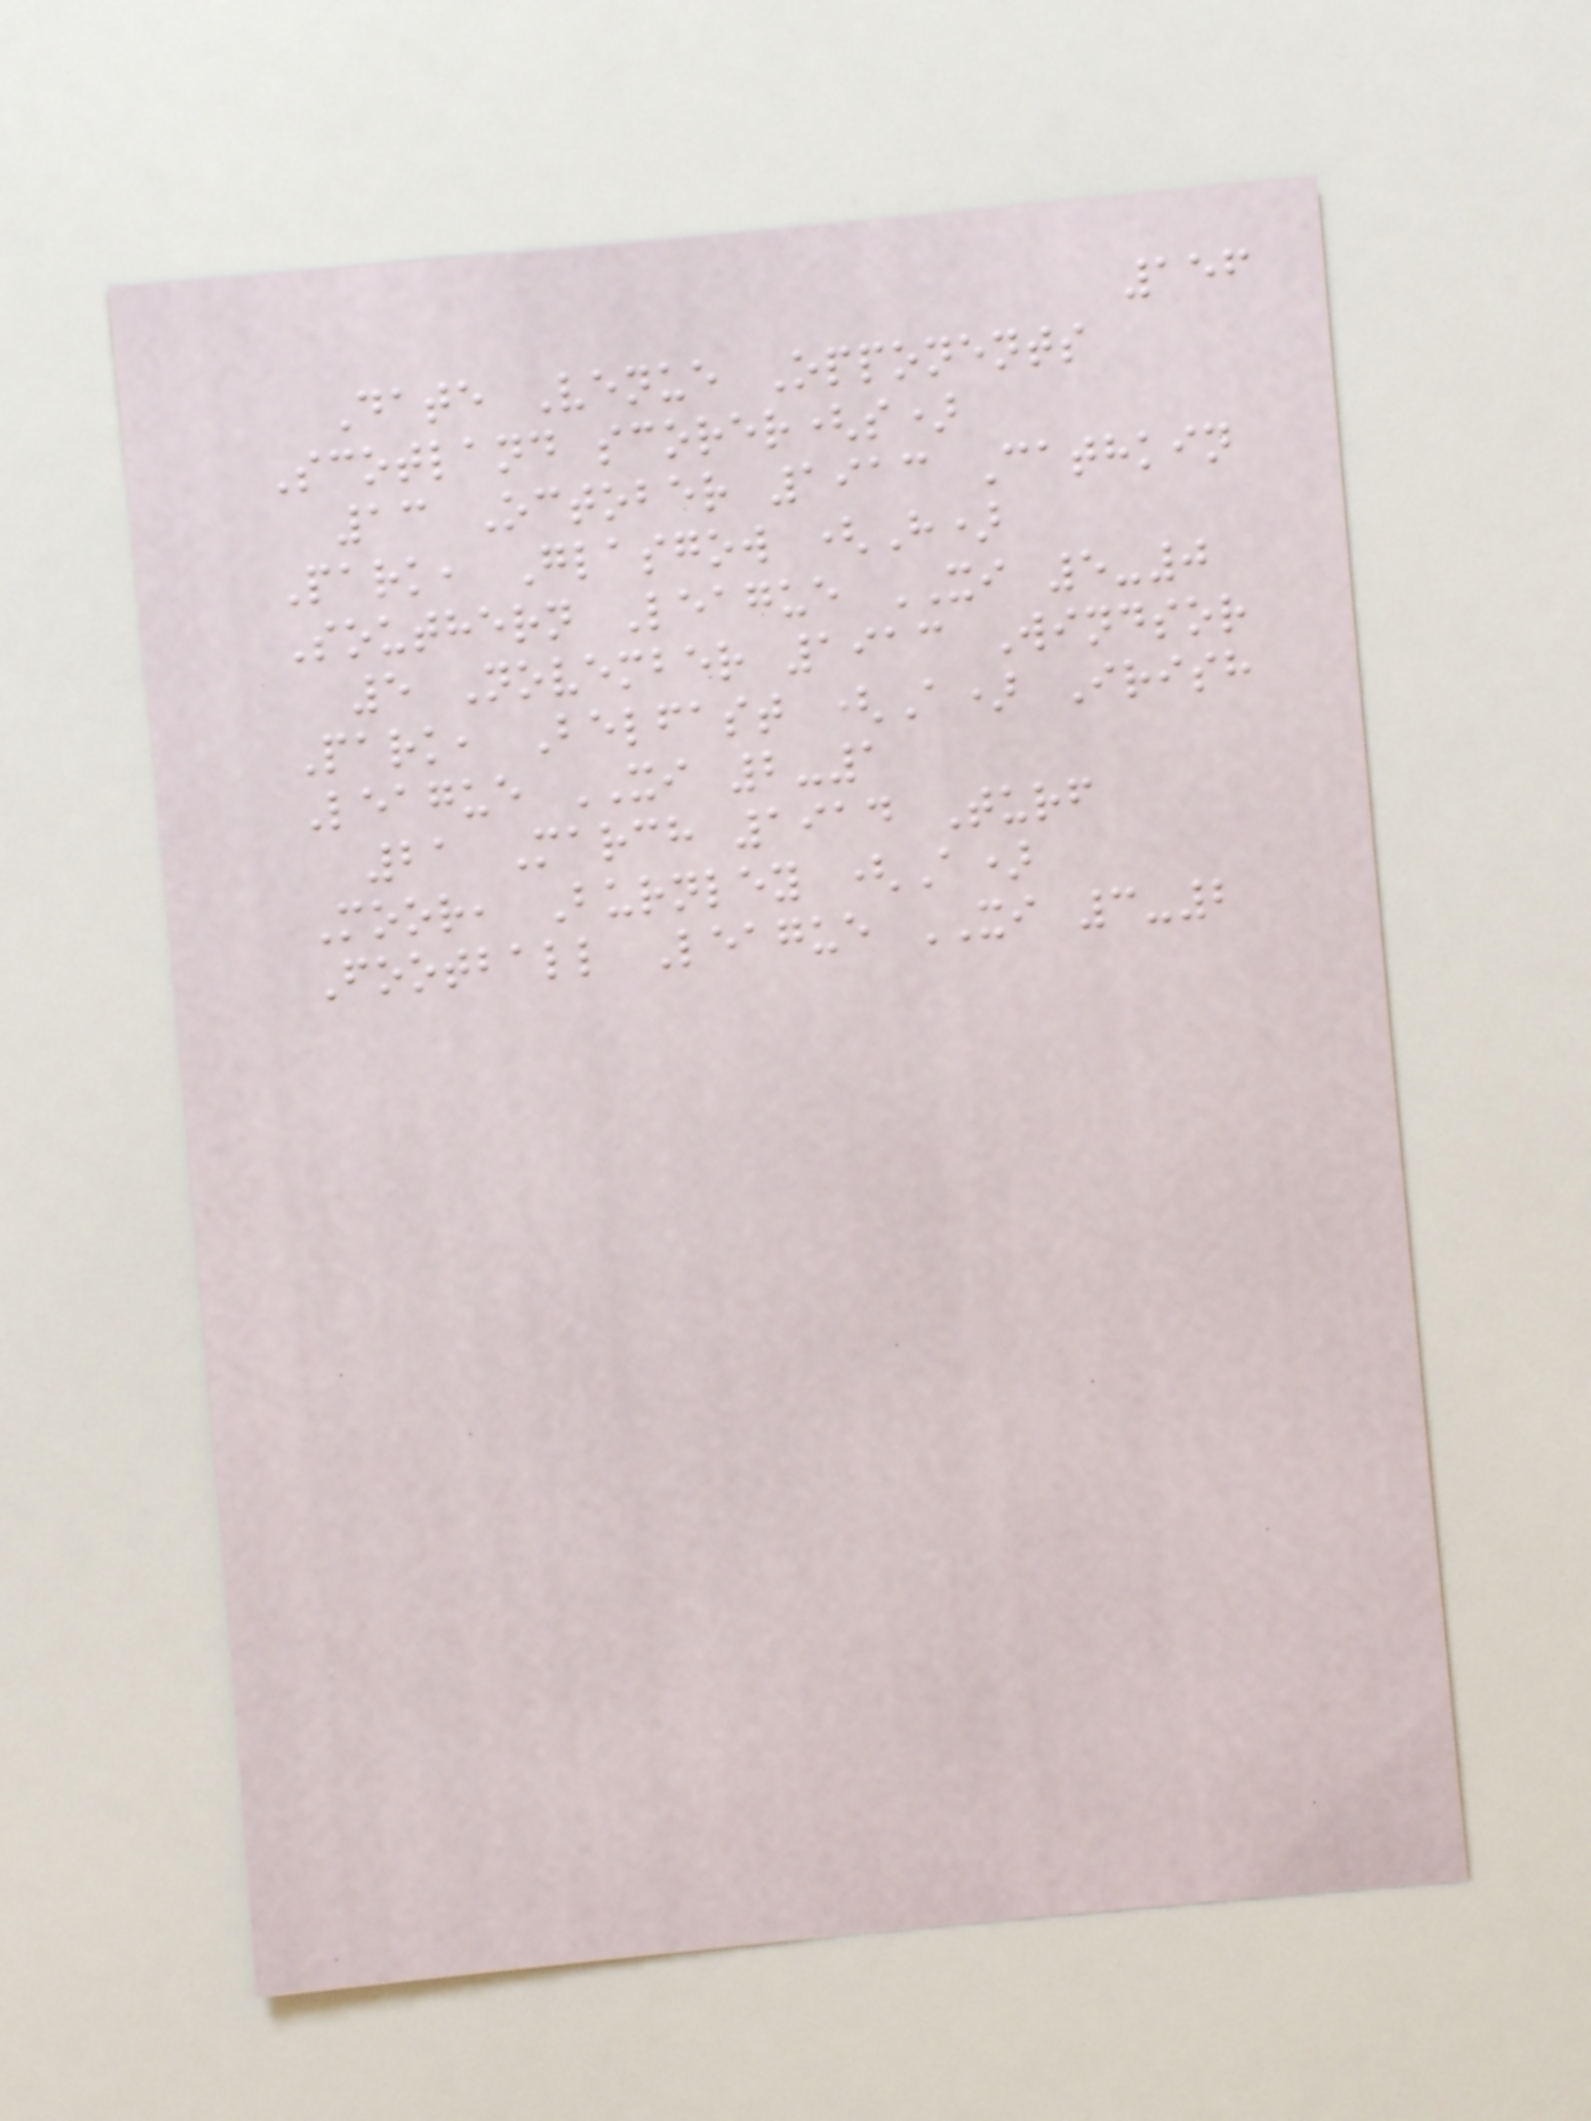156
Date Venue Opponents
Scotland scorer(s)
13 October 1913 Cathkin
Park, Glasgow (H)
Southern League XI 5-0
5 November 1913 Windsor
Park, Belfast (A) Irish
League XI 2-1
21 March 1914 Turf
Moor, Burnley (A)
Football League XI 3-2
